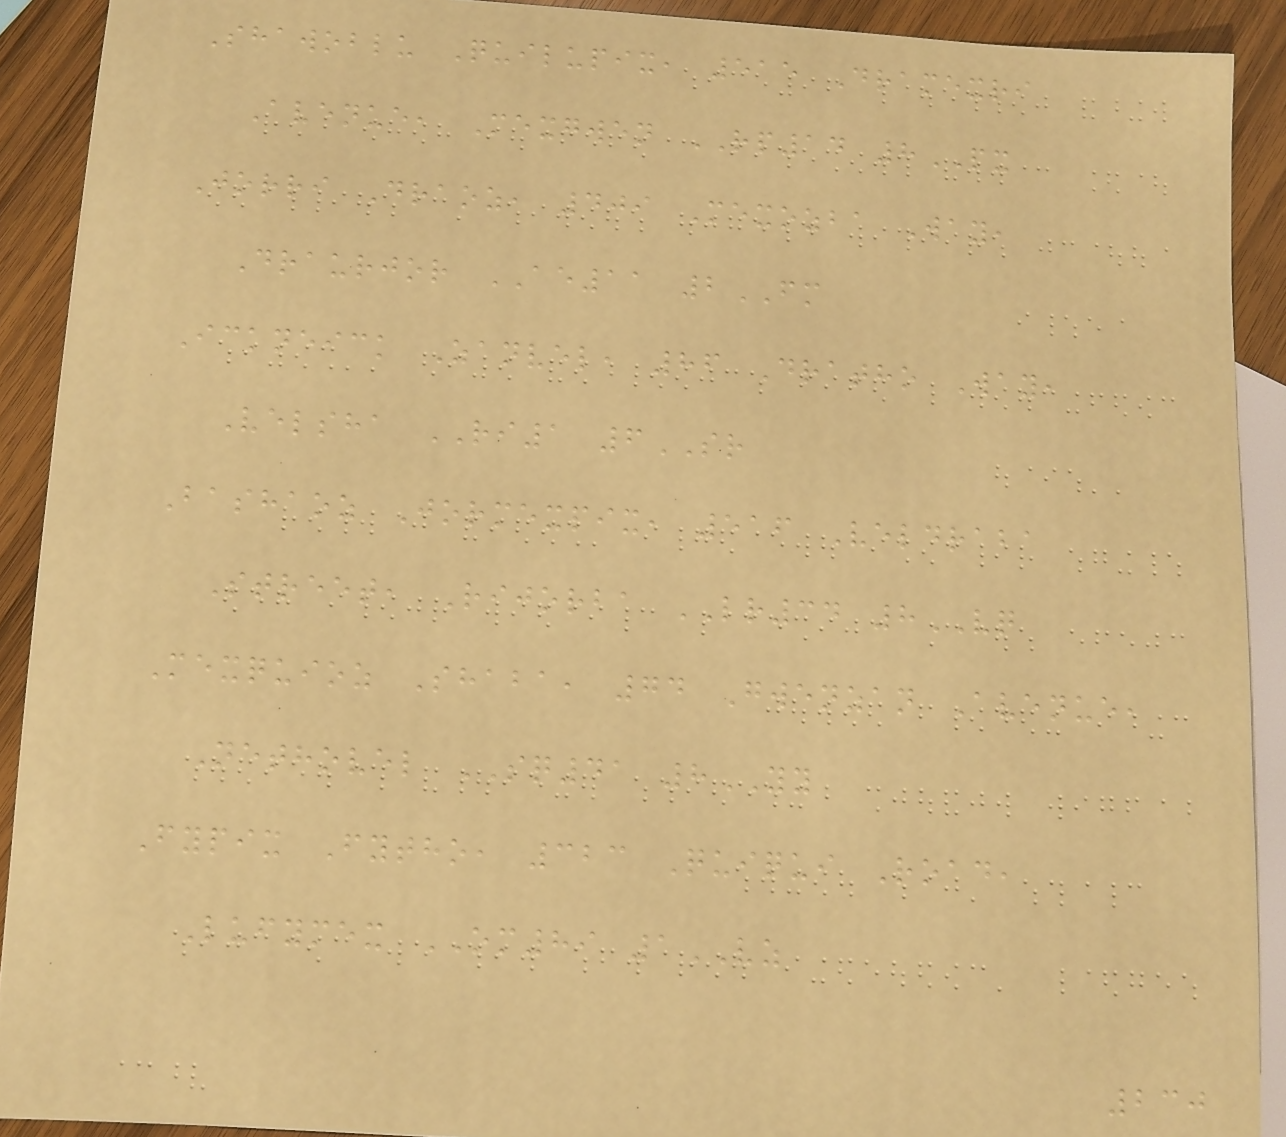Shawoblu Quilupix, 515 Dramexri
Avenue, Mexgwen RP14 8PX
Jorri Draoz, 409 Mexozba Way,
Draurjor AE11 2FM
Ickneick Zanvel, 86 Dratho Way,
Velsha RI1 6SR
Bashaoz Jormexpix, 516 Veldraba
Street, Rijorba LR34 8VQ
Mexquioz Shaba, 74 Gwenzan Avenue,
Nethovel SQ41 8YY
Fypix Fytho, 323 Quiqui Road,
Lufymex OM89 1VZ
230
